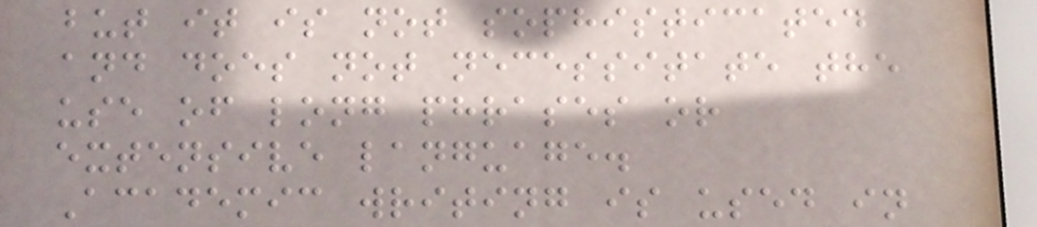but it is not sophisticated
and does not necessitate the
use of long phrases or
extensive language.
Academic writing is used in
